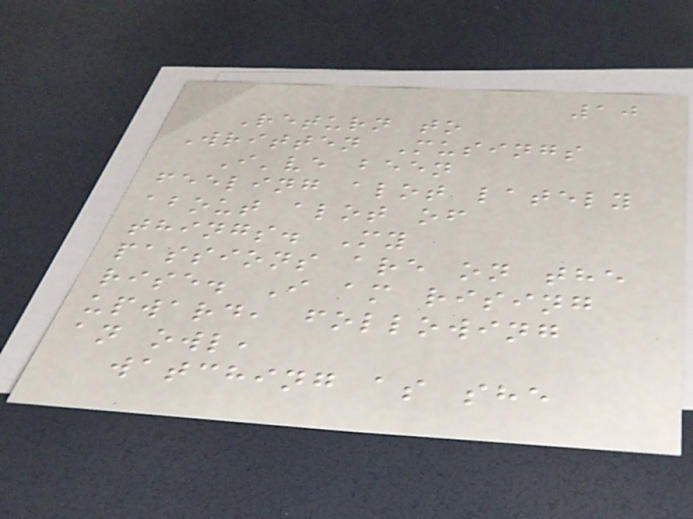10
Return to
Written Musings
I've been
feeling alot lately
about alot of
things. My
passions are on the
rise. I am rising
upward, following
an owl,
watching as she
